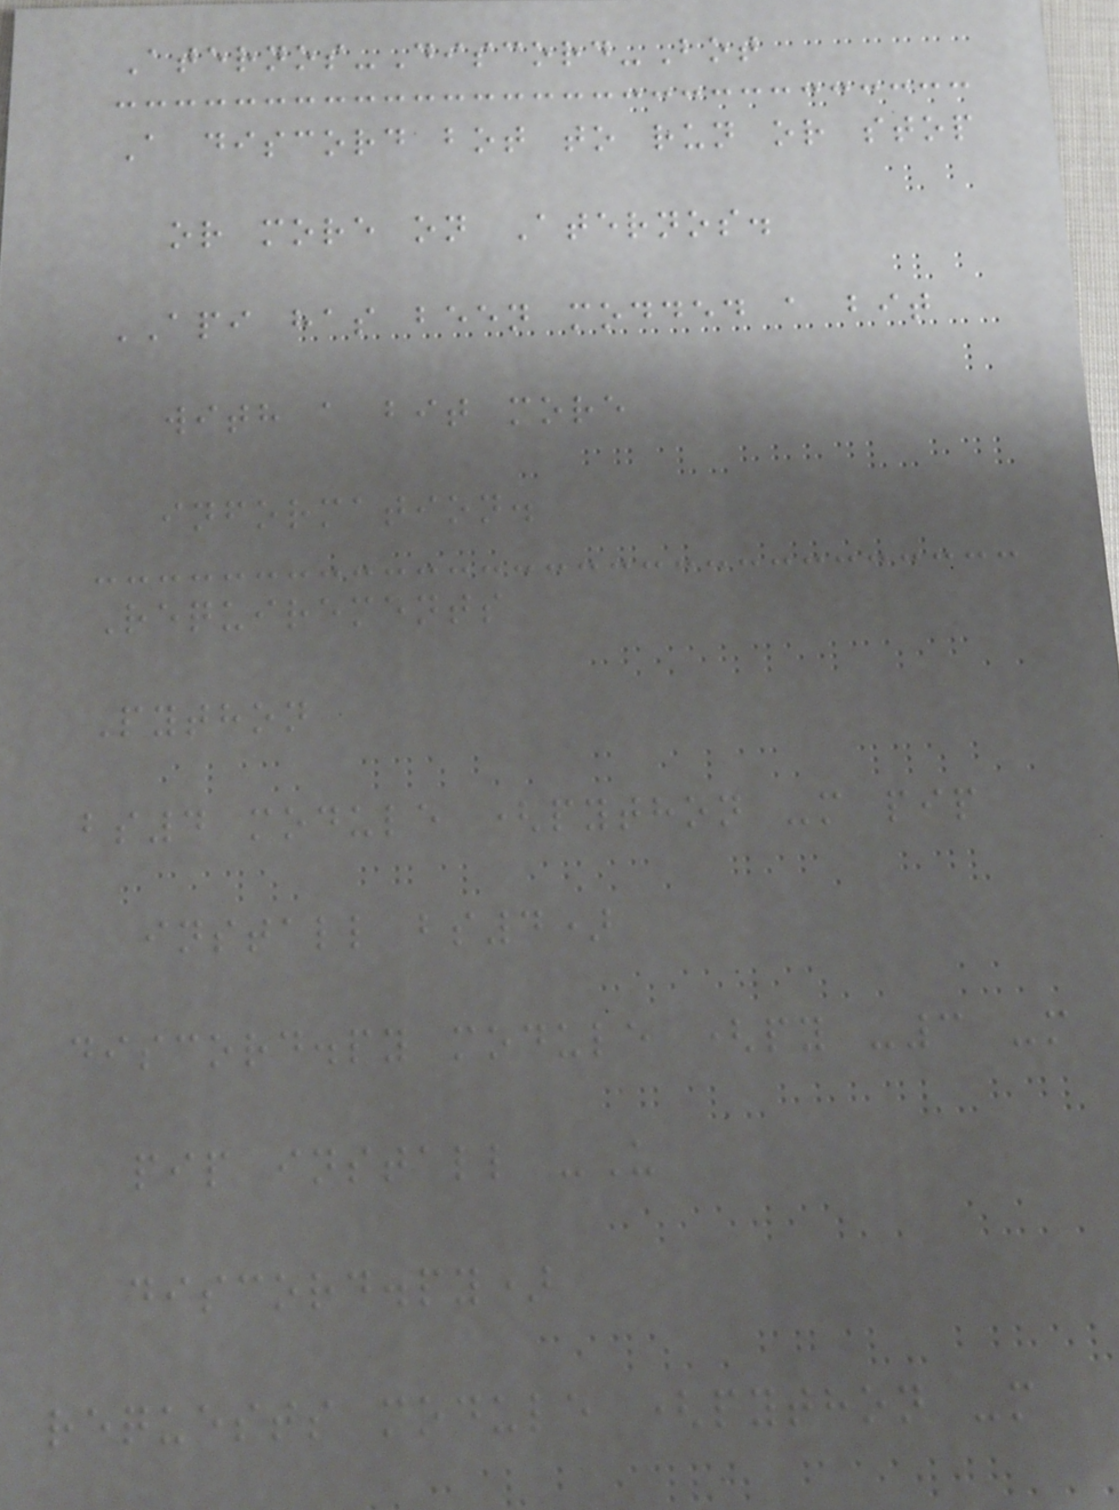Aternos-Discord-Bot
A discord bot to run or stop
or more on Aternos.
API has been modded a bit
with a bit more
information.
Requirements
Python
bs4 module (python -m pip
install bs4)
discord.py module (py -3 -m
pip install -U
discord.py)
requests module (python -m
